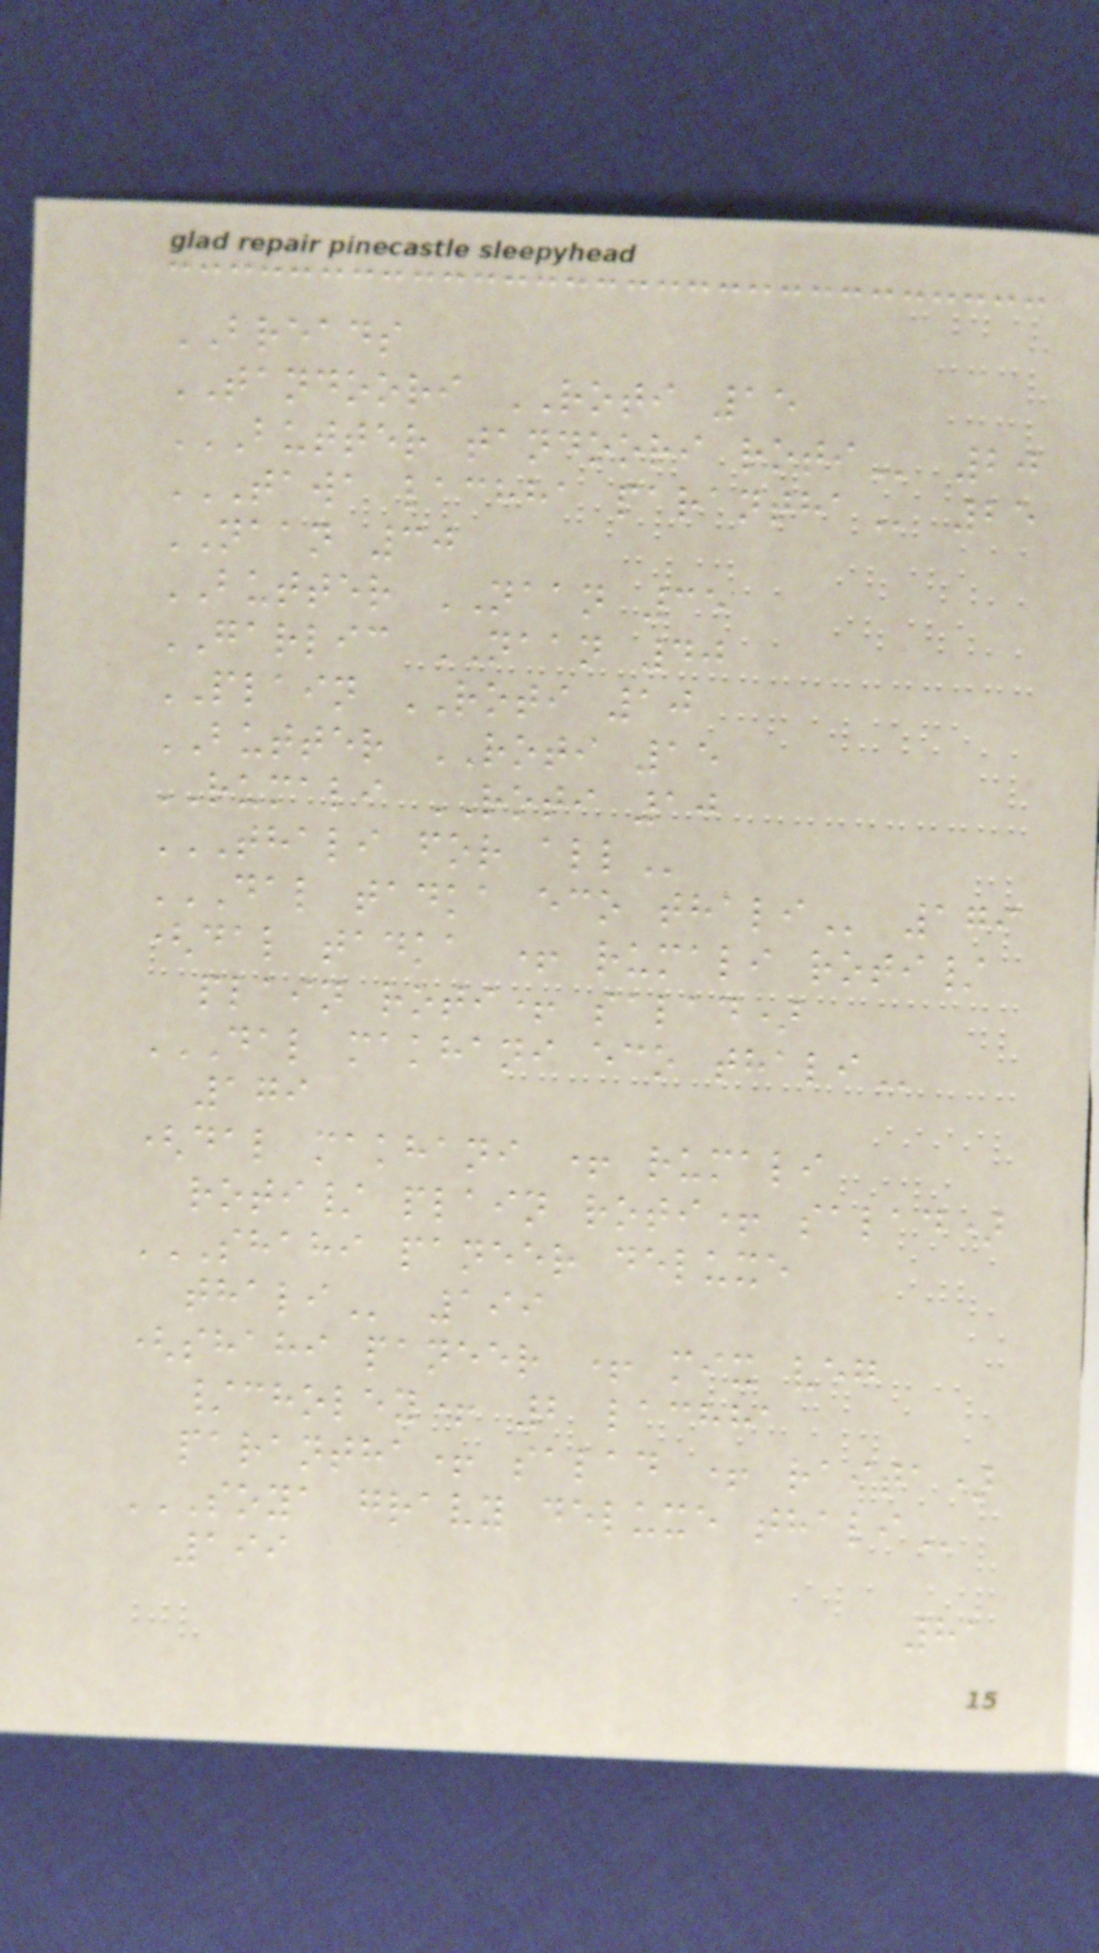BREADS
TANDOORI ROTI 15
BUTTER TANDOORI ROTI 20
TAWA LACHHA PARANTHA 25
NAAN 30
BUTTER NAAN 35
GARLIC NAAN 40
PLAIN ROTI 10
BUTTER ROTI 15
RUMALI ROTI 10
THALI FOR ALL
DAL TADKA ECO THALI 179
(dal tadka + rumali roti/
plain roti+ salad)
DAL MAKHANI ECO THALI
179
(dal makhani + rumali
roti/ plain roti+ salad)
SHAHI PANEER DELUXE
THALI 199
(shahi paneer + mix veg
/choley+ 2 lachha
parantha+ salad + raita)
SOYA GRAVY DELUXE THALI
199
81
